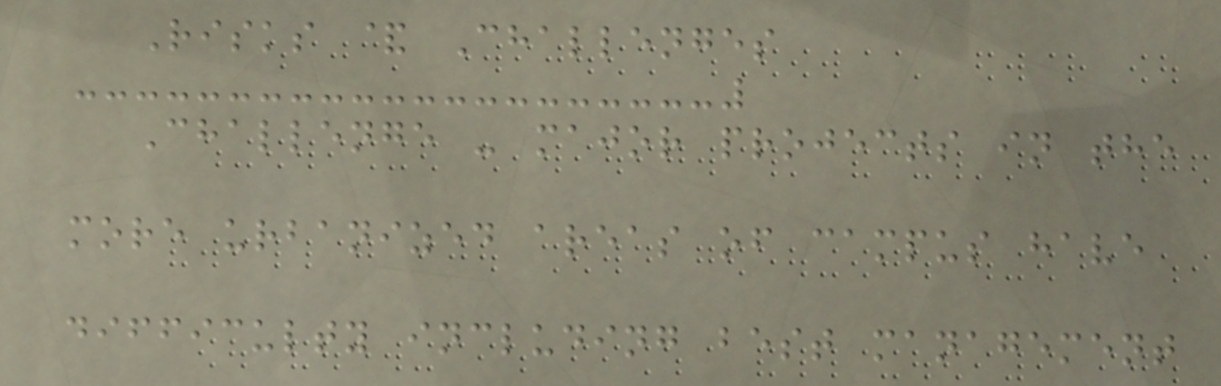Risks & Challenges
Challenge - major projects in the
more urbanized areas of campus have
difficulty including best management
